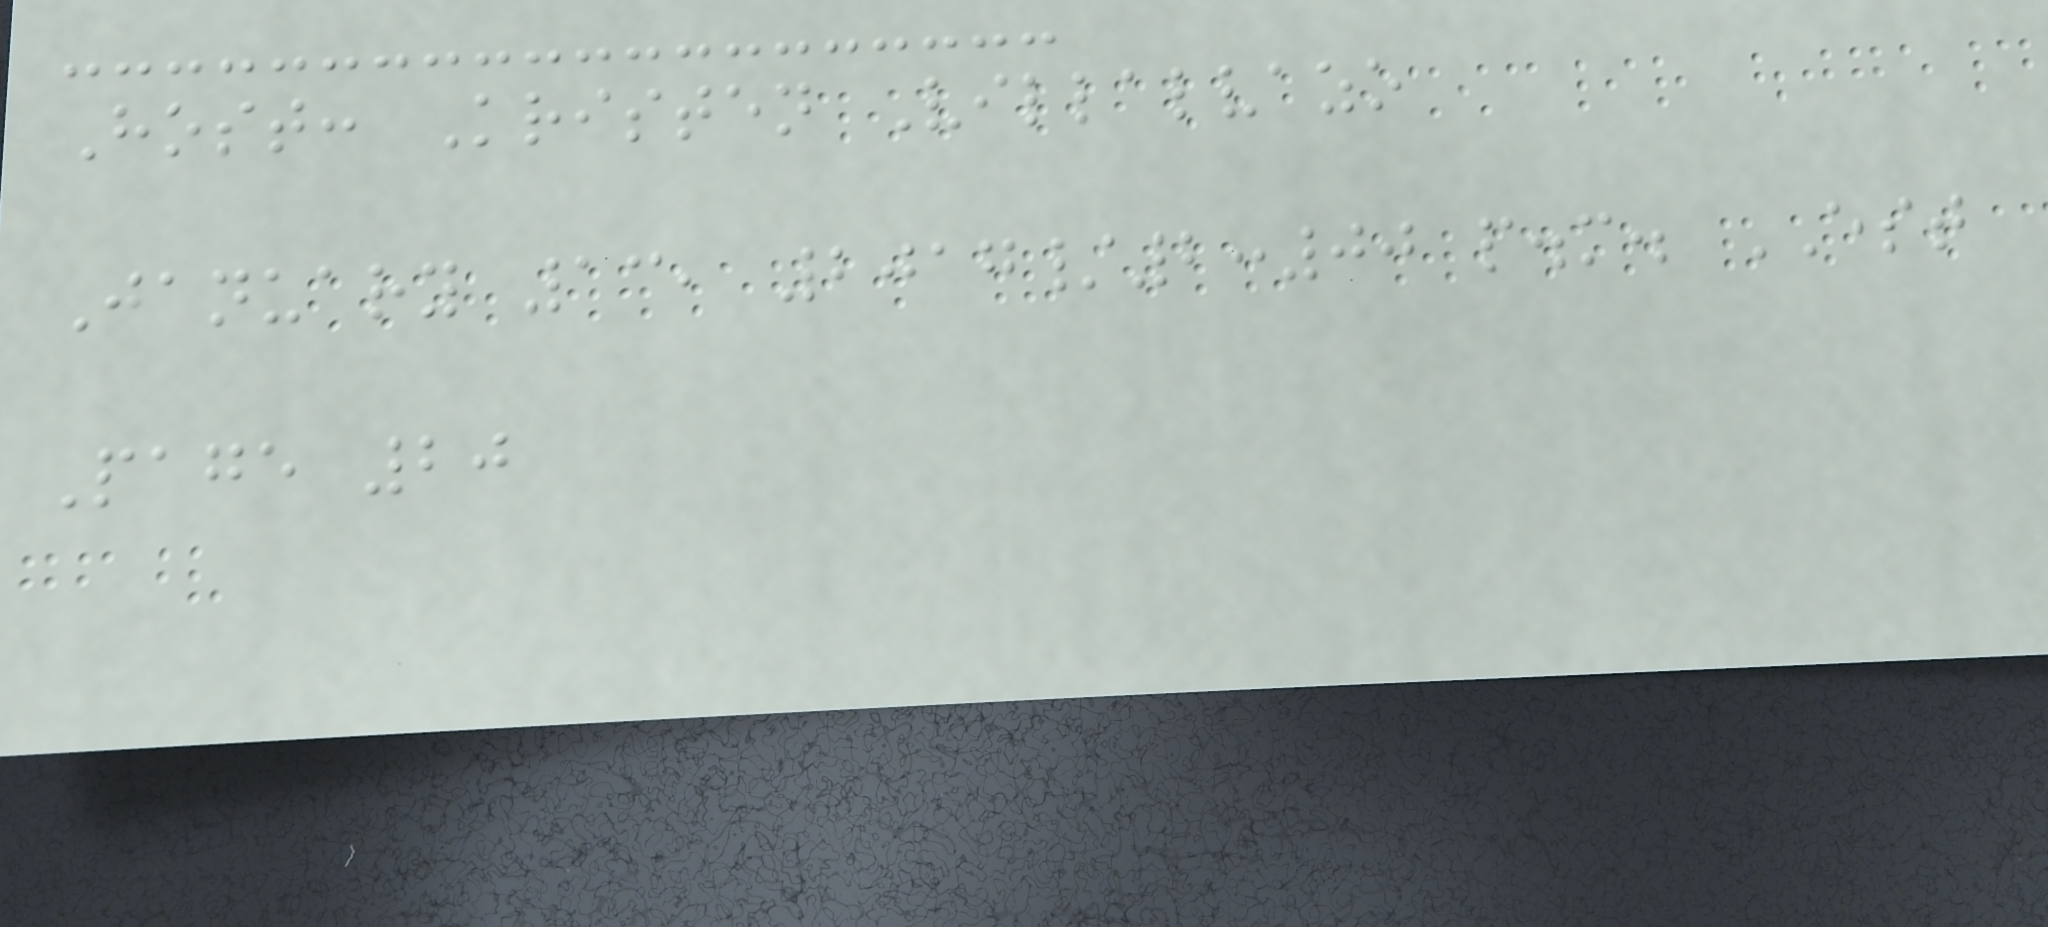Host: Kristen Villalvazo
January 13, 2017/2:00 p.m. EST
Page 20
